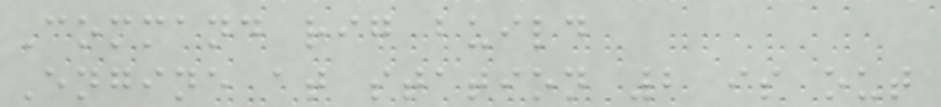Command rig build
Engine at station 2 is out
